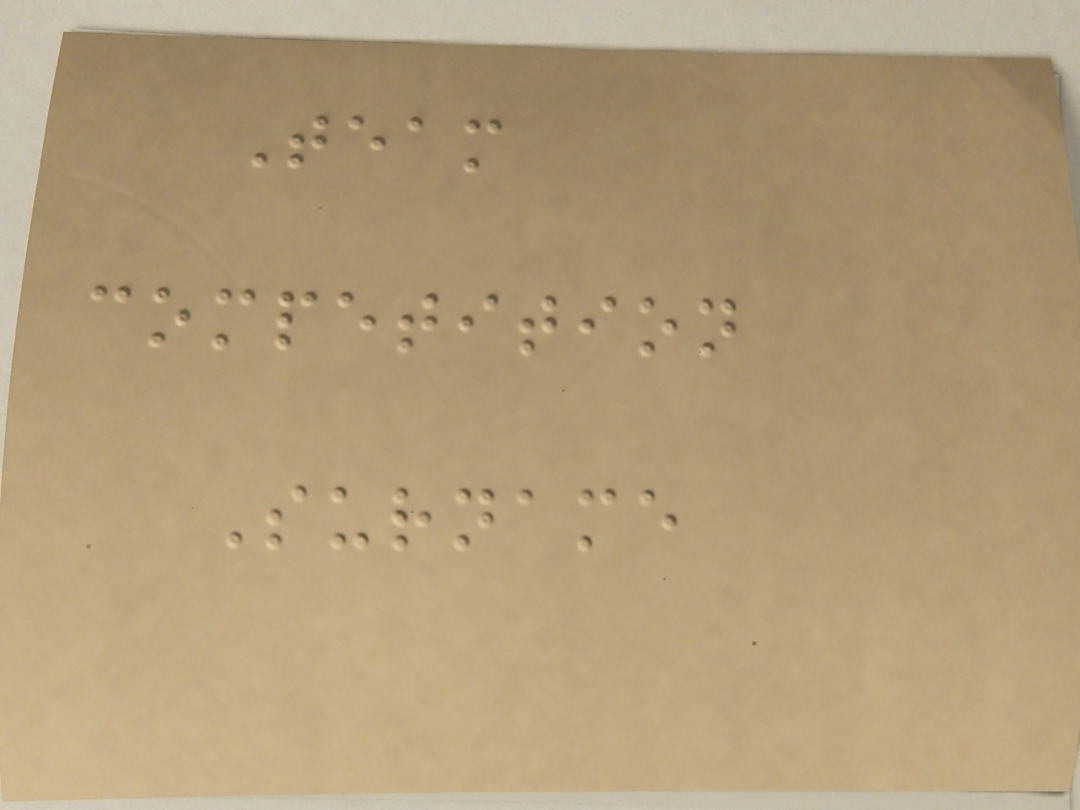Team
competition
Surname
